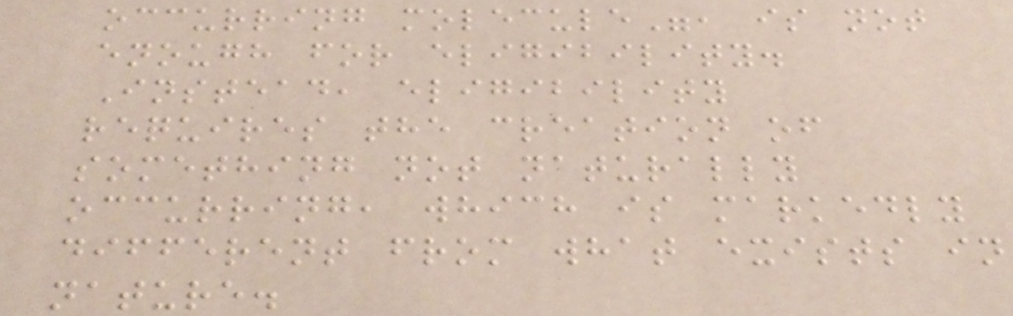occurring molecule", is not
enough for eligibility.
Instead, eligibility
requires the creation of
something not naturally
occurring, which is markedly
different from what exists in
nature.
